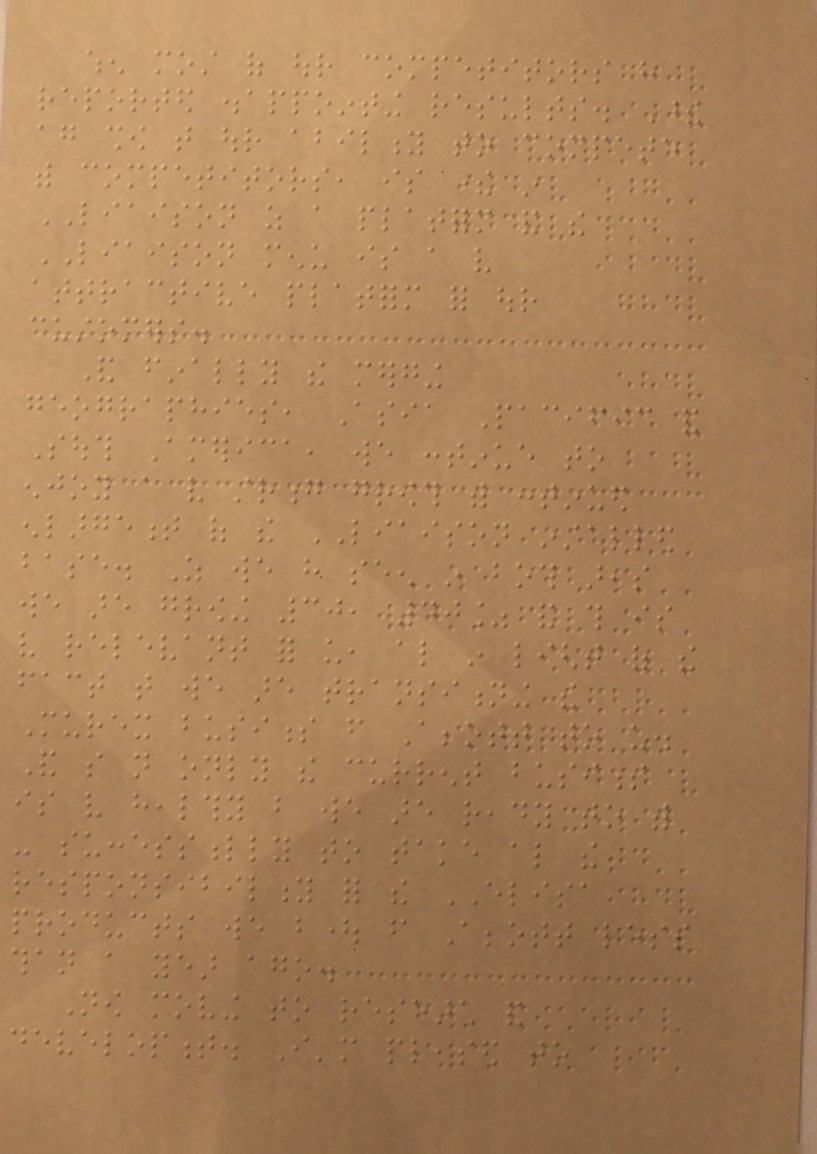when most of our competitors have
reported disappointing results. These
again show that our ability to compete
with competitors, is there in
LIAISON as a platform and the
LIAISON menu is a very
attractive platform for our
customers.
And finally the merging
geographies, Asia Pacific and
South America, we continue to
enjoy a very strong growth with continued
enlargement of the LIAISON installed
base. As we have seen in both areas
we are growing 30, 40% and this is
very relevant for us, also in light of the
fact that we are transitioning the
Murex business from Abbott to us.
And so not only the current business
is very healthy but we are ready to with
- successfully to take also the
responsibility for the ELISA
products we bought from Abbott less
than a year ago.
Now moving to research and
development. I'm pleased to
